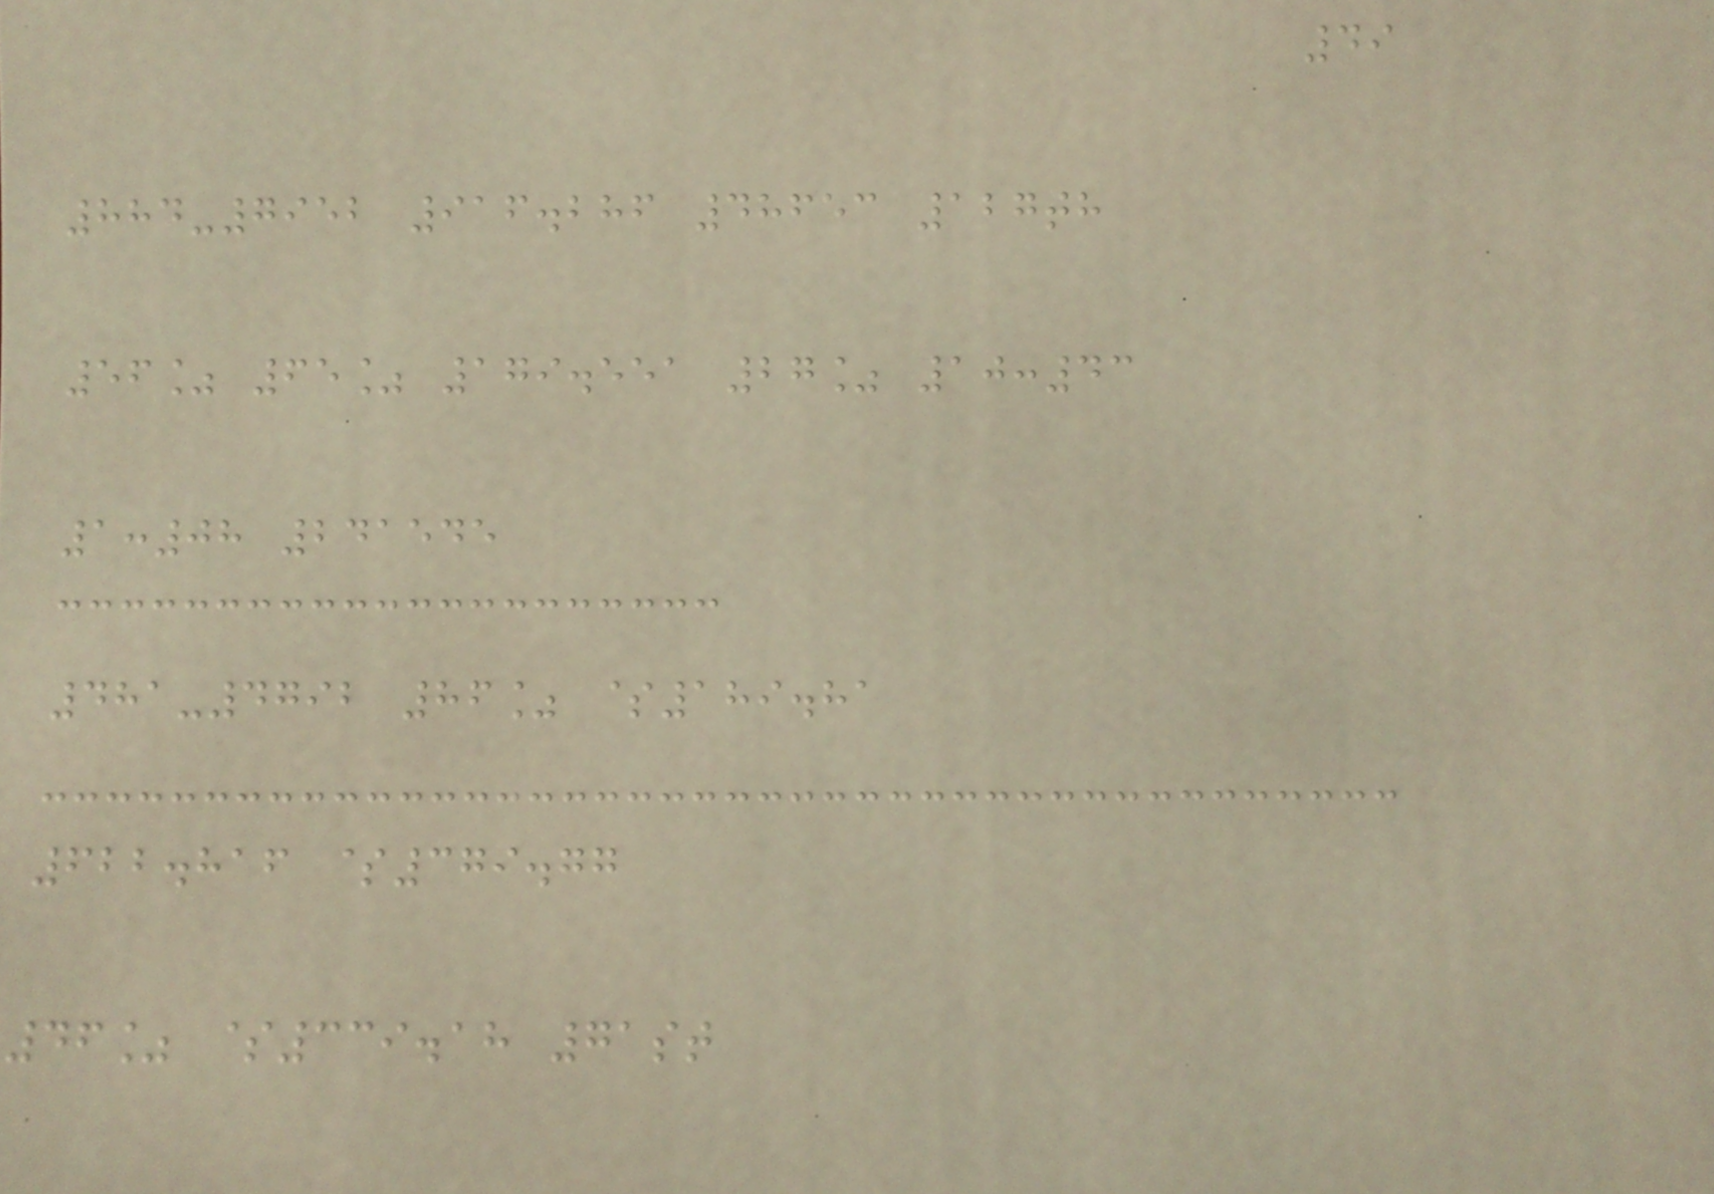49
884-7952 916.286 48653 127th
56% 65% 179.551 27% 10:43
1:08 241545
481-4792 86% $189.81
622.816 $379.77
46% $339.18 71st
